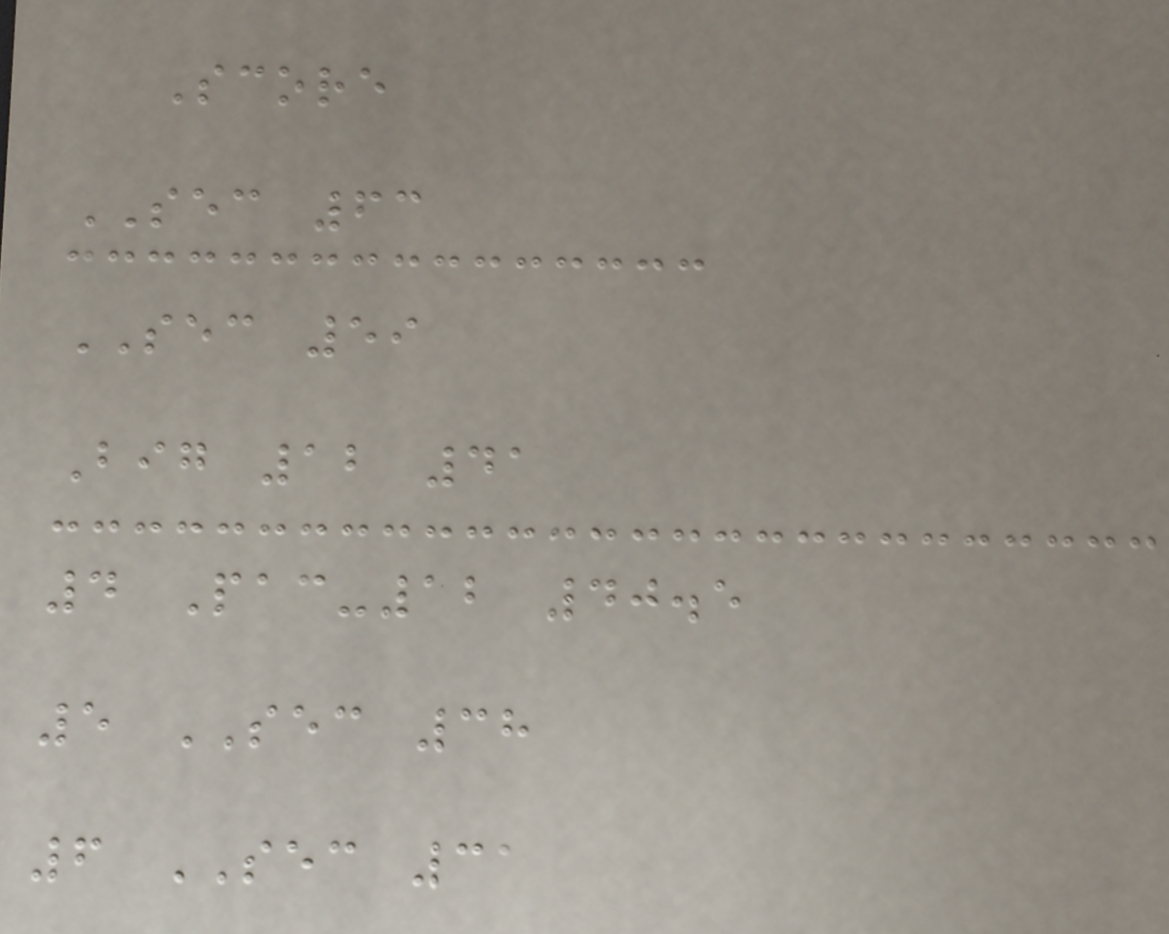Score
SEC 63
SEC 59
Big 12 41
4 Pac-12 40.5
5 SEC 38
6 SEC 31
